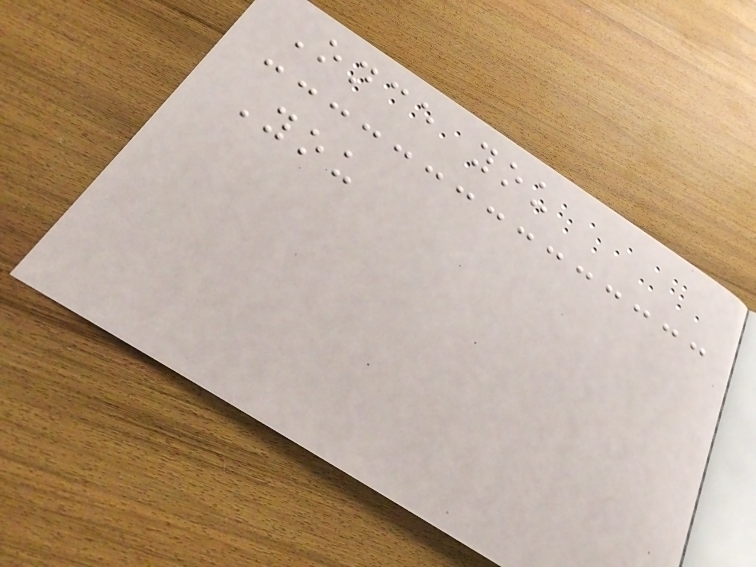Once you
You
